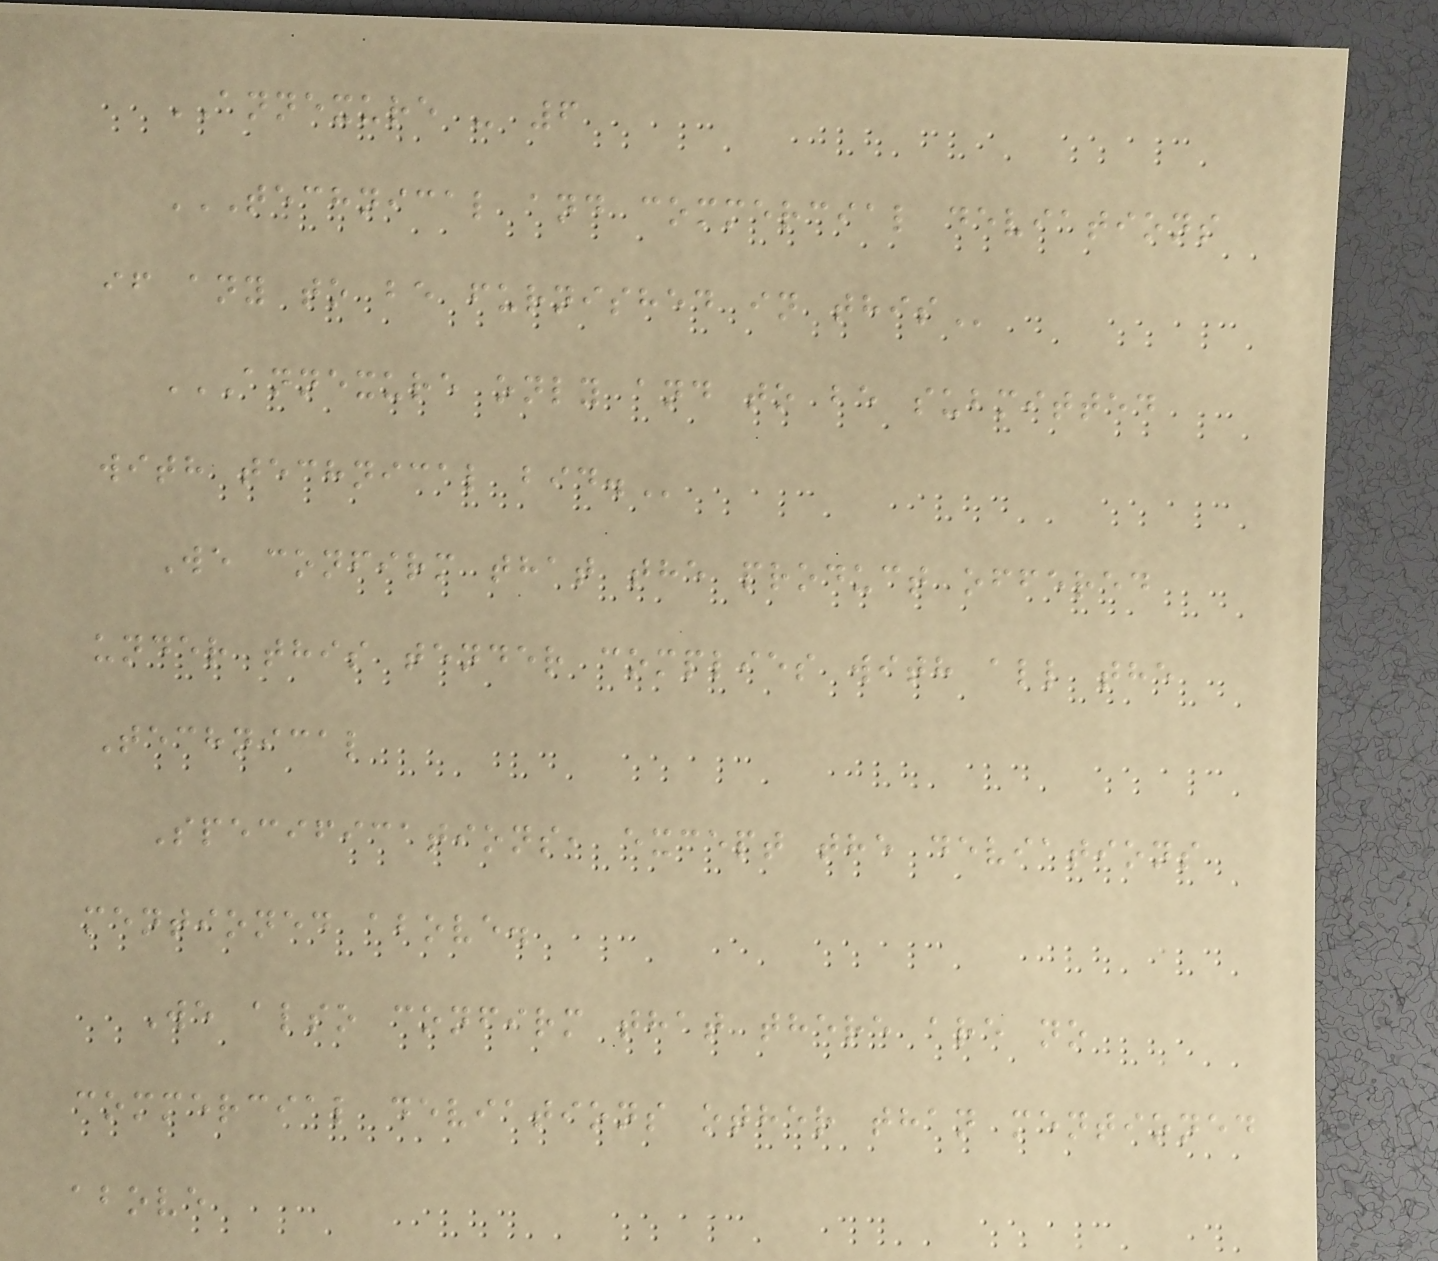ANNEXURE - 6
TECHNICAL AND COMMERCIAL DEVIATIONS
IF ANY TO BE FURNISHED IN THIS
ANNEXURE ONLY AND TO BE SUBMITTED
WITH TECHNICAL BID.
We confirm that the product offered
under this tender complies with all the
Technical
Specifications, except the deviations
mentioned above.
We also confirm that there are no
commercial deviations other than mentioned
above
